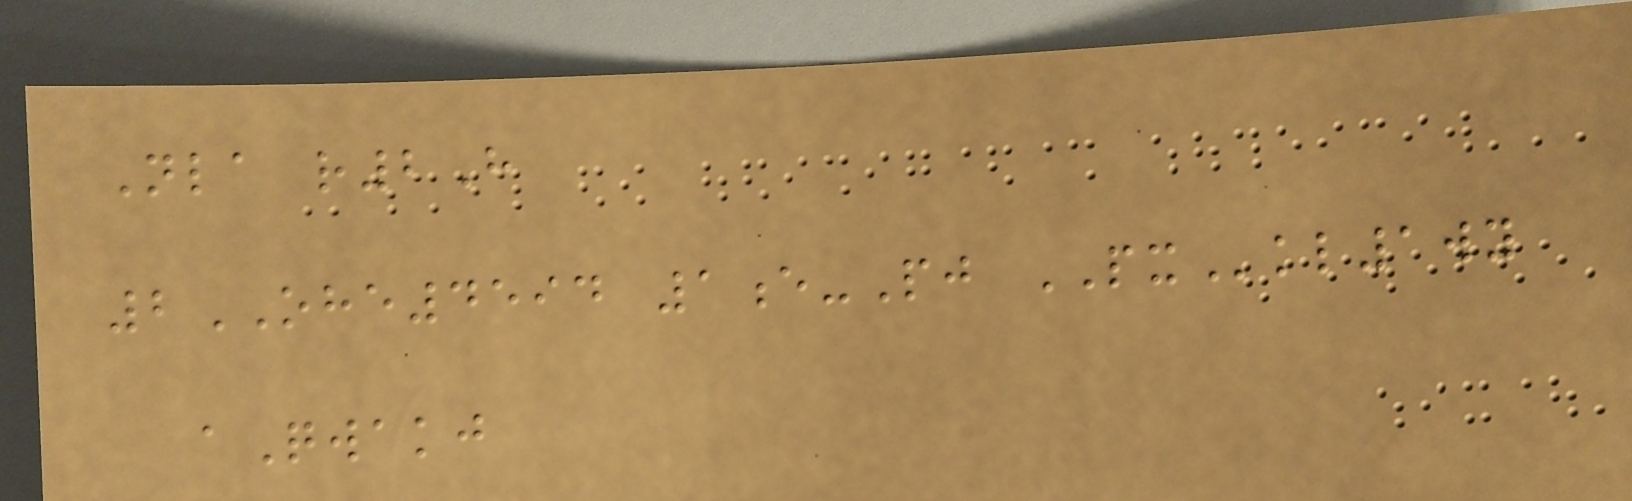Nla r2H
2OHE4594 1e-Pj PXkl1wy
aQwakj
